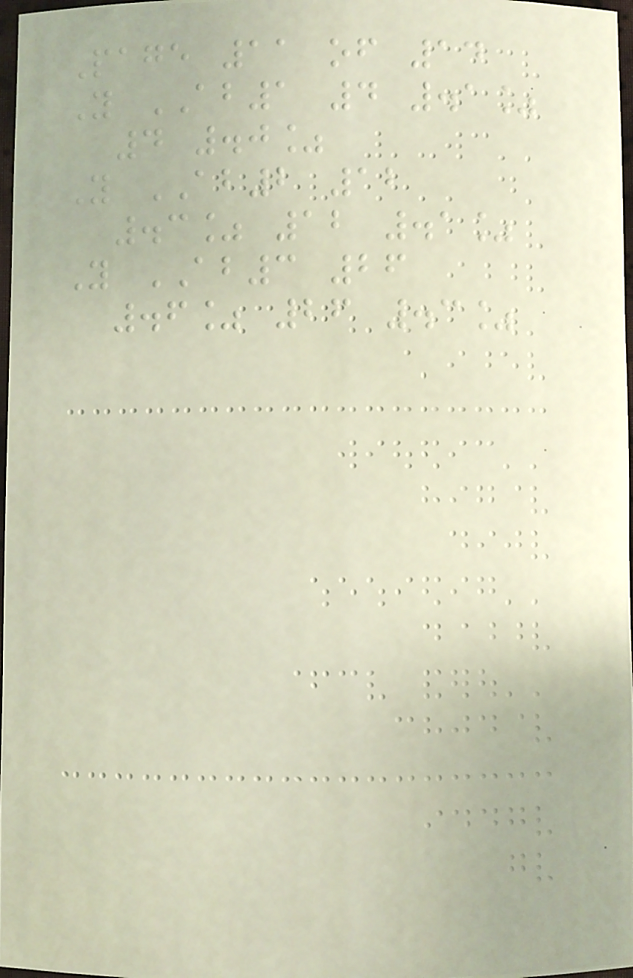Page 11 of 14
Y AB1 4 .1%
4 .0%
Y AB2 12
.3% 12 .1%
Y AB3 26
.6% 26 .3%
